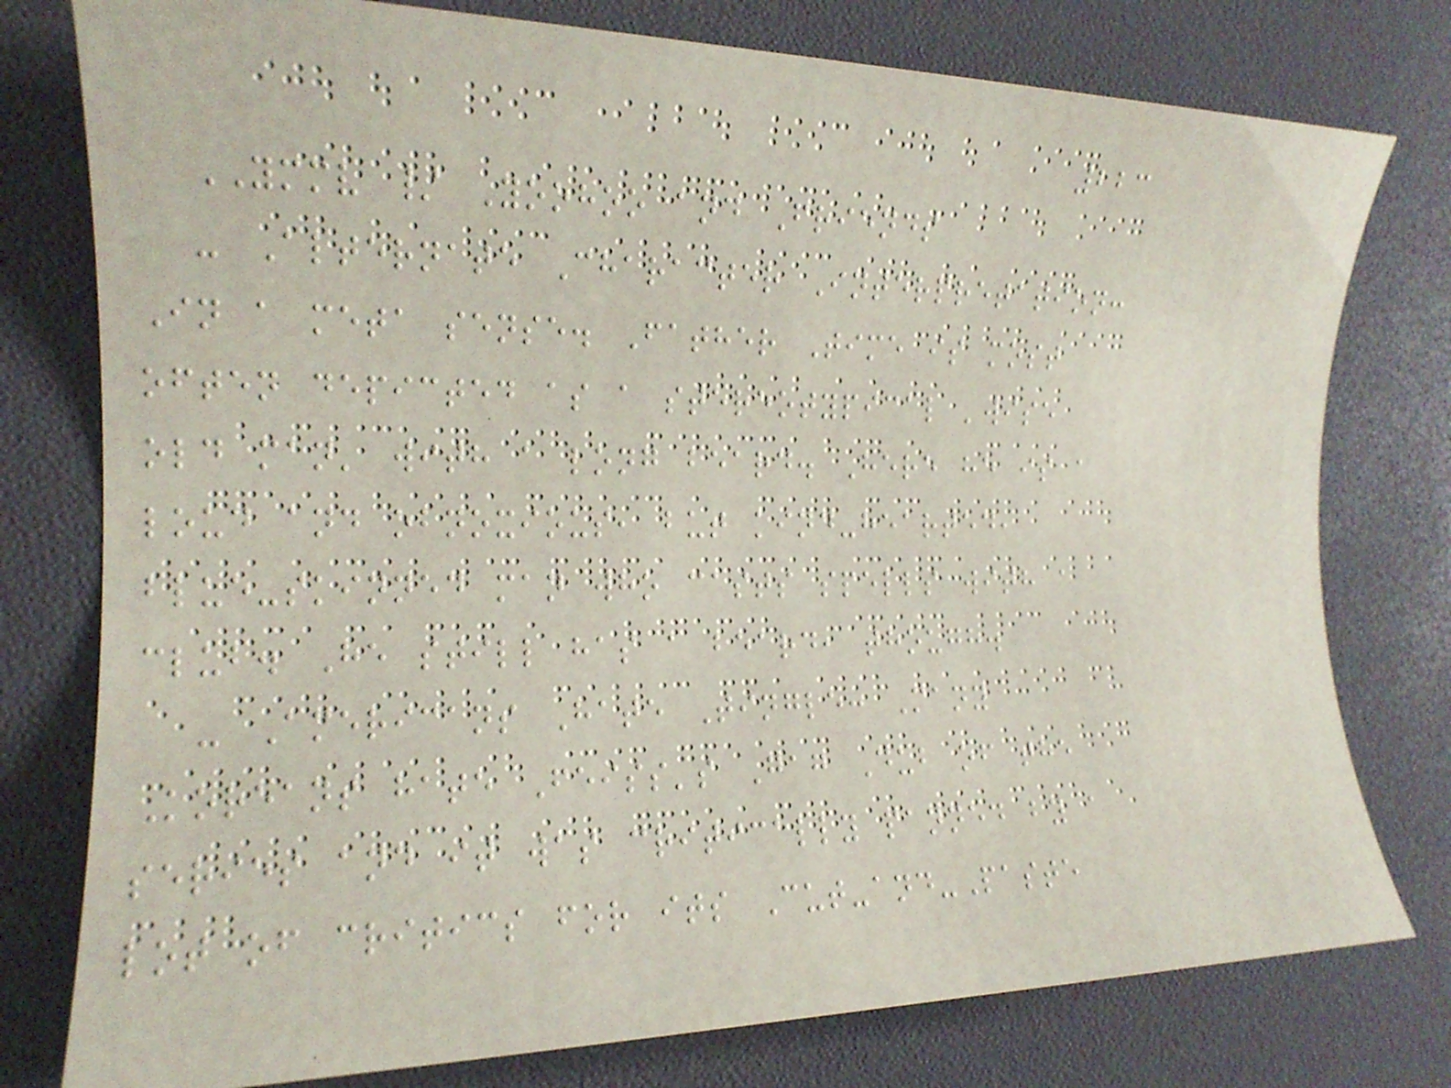223
YMMV / Yoohoo and Friends
- Alternate Character Interpretation:
In a meta sense. Father Time is most
often depicted as a stereotypical 'wise
old man' with a long beard. Here he is a
loud and obnoxious, but kind-hearted,
blue-skinned man who casts spells with a
club. He still has a beard, though.
- Americans Hate Tingle: Many
Koreans hate Feiss's Gag Dub of the
series and it was critically panned by a
lot of critics for its Cut-and-Paste
